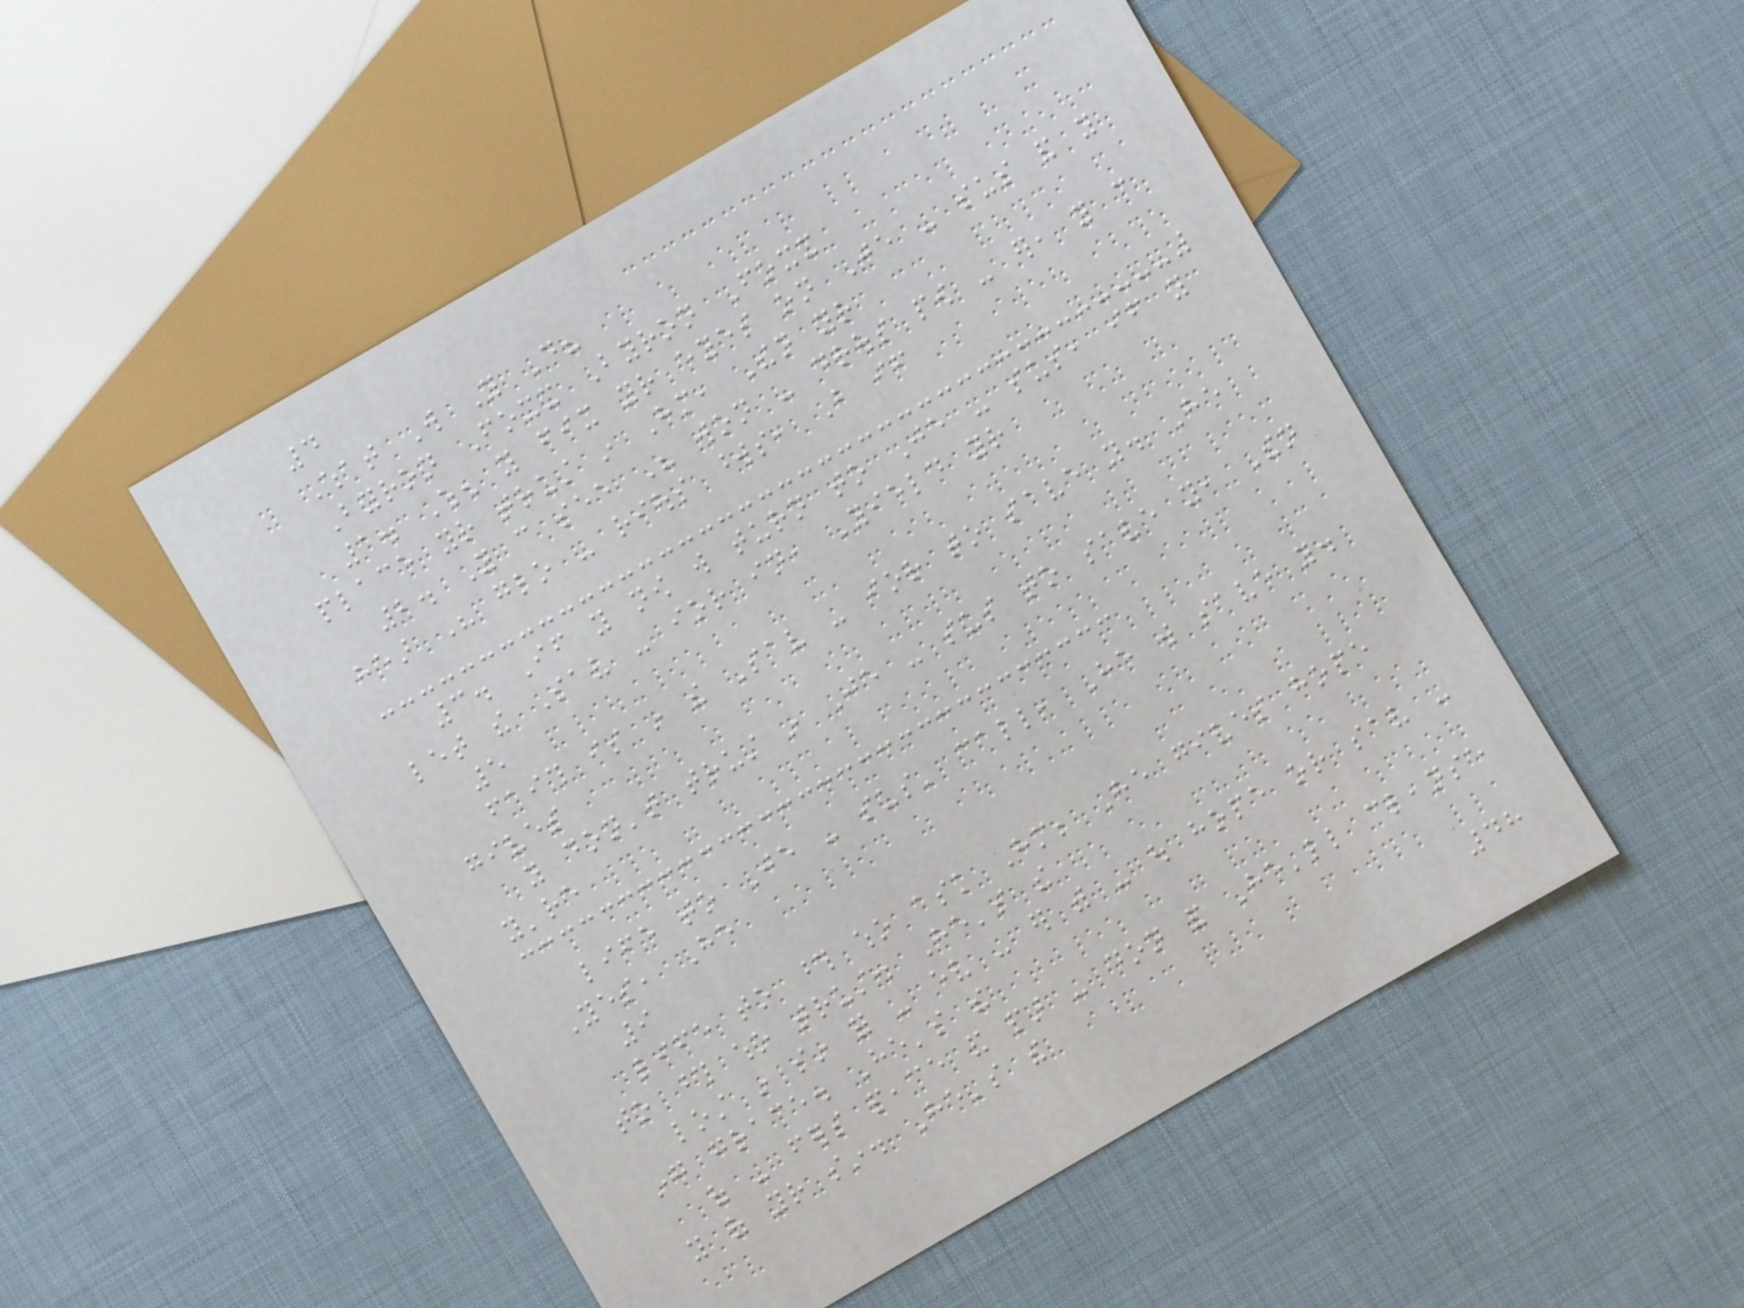4
What Will You Do?
Byron Foxx Byron Foxx
1. When you fix your eyes on Je - sus and you
place your trust in Him, Then your
2. You can see His won - drous pow - er, you can
hear His glo - rious words, But if
3. If you now will turn to Je - sus, if you
let the Sav - ior in, Yield your
5
faith is in the Sav - ior to save you. He
gives
you don't trust in Je - sus to save you, Then
you're
life to Je - sus' call, He will save you.
Yes, He
9
life to those who ask Him; He gives hope
to those who trust. He's the
lost in sin for - ev - er with - out hope or sav -
ing grace. He's the
of - fers peace and par - don and He'll cleanse
you of your sin. He's the
48
